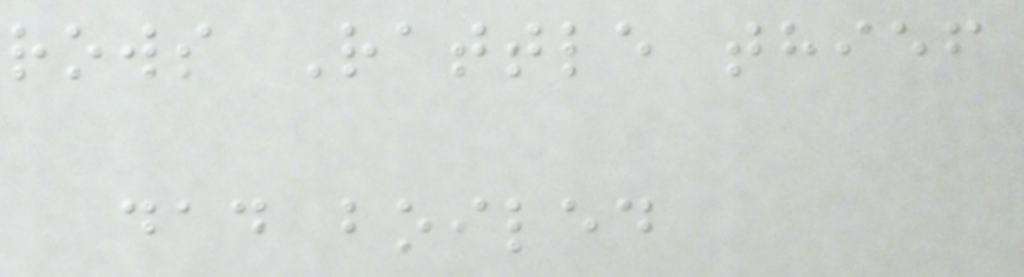rows Rattle thief
dad boiled
